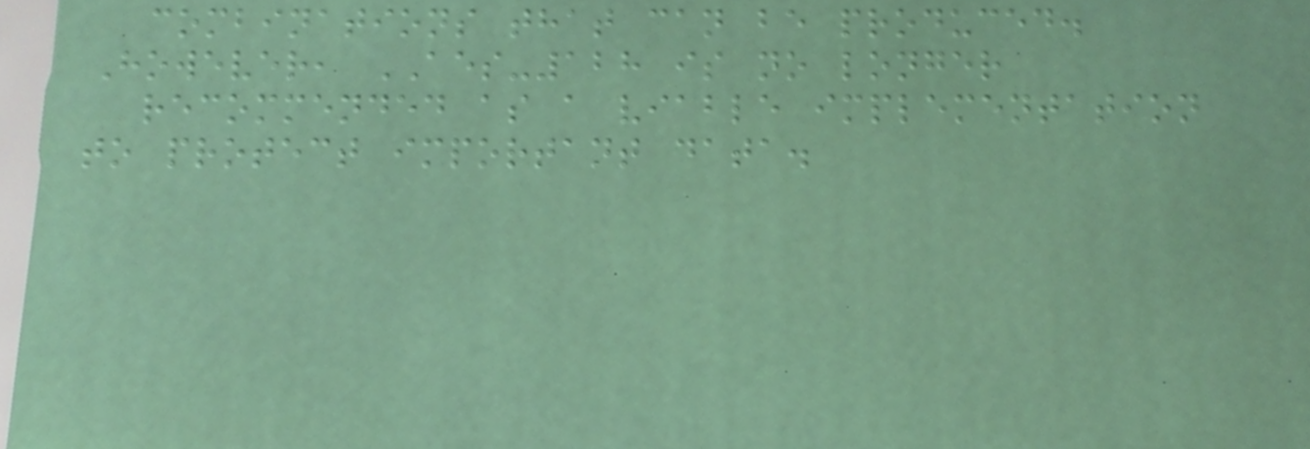combinations that can be produced.
However, AES-128 is no longer
recommended as a viable implementation
to protect important data.
